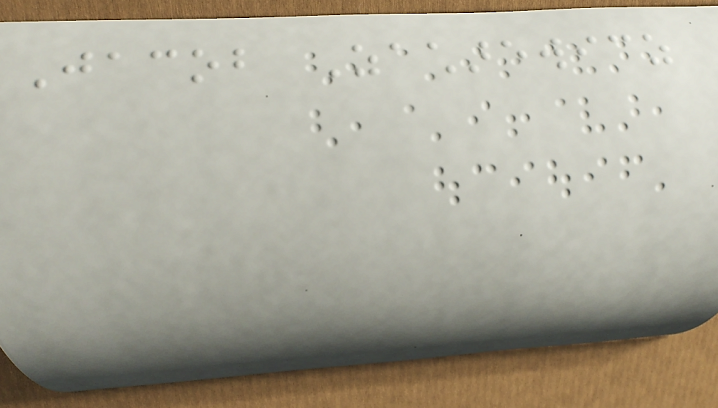Jacob Zacharewicz
